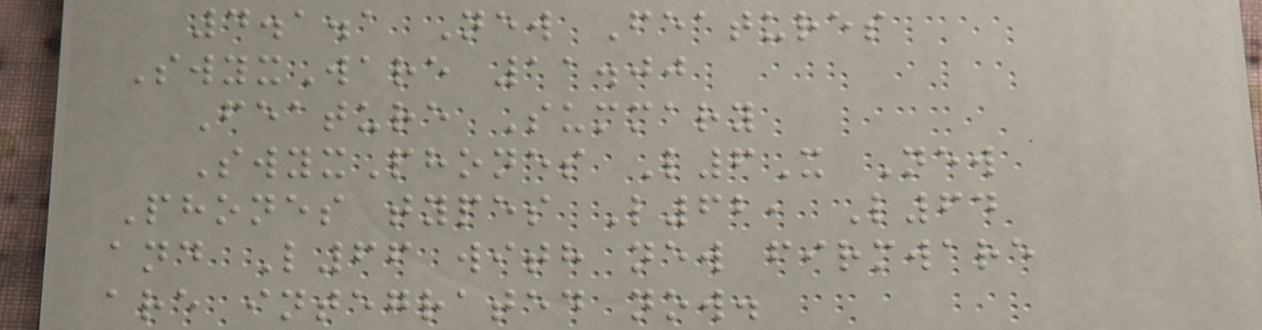4.1.1 New Features
SwyxWare 11.00
Feature Summary
SwyxPhones L6X New
Phones types L62, L64
and L66 with new firmware
are integrated now.
